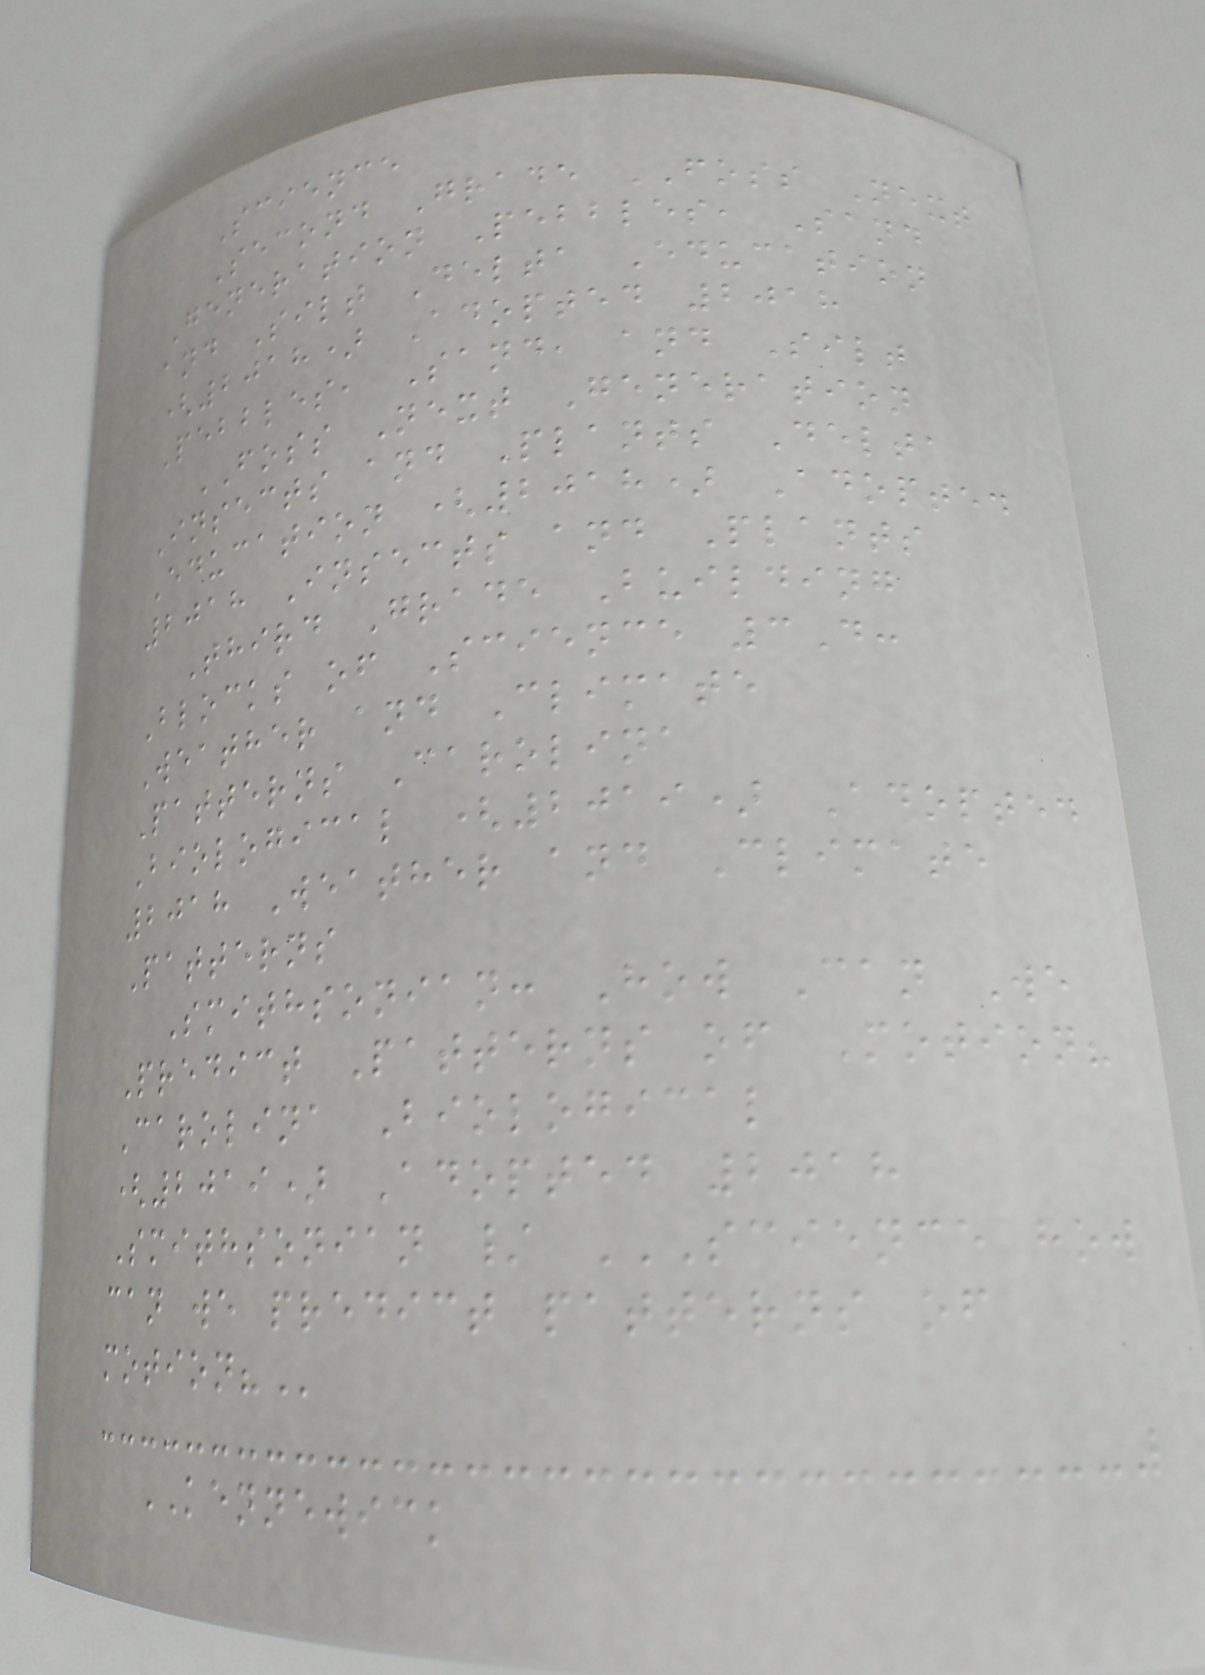Science
Second Grade FOSS Next
Generation Pebbles, Sand
and Silt Delta Education
(2018) Adopted 2018
Pebbles, Sand, and Silt
FOSS Next Generation
Insects and Plants Delta
Education (2018) Adopted
2018 Insects and Plants
Third Grade Building
Blocks of Science 3D:
Weather and Climate
Patterns Carolina
Biological (2019) Adopted
2018 Weather and Climate
Patterns
Smithsonian: How Can We
Predict Patterns of Motion?
Carolina Biological
(2019) Adopted 2018
Smithsonian / SCIENCE HOW
CAN WE PREDICT PATTERNS OF
MOTION?
KENNEWICK
